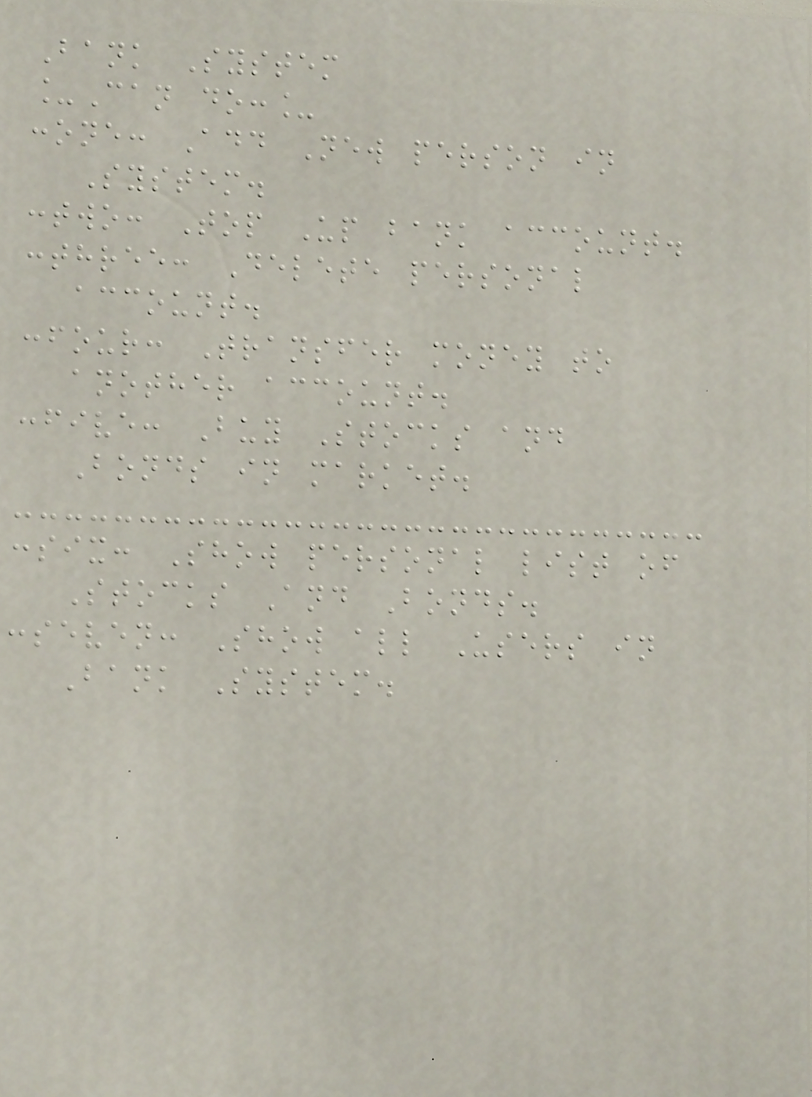Bank System
_Can do:_
:one: Add New person in
System.
:two: Top Up bank account.
:three: Delete personal
account.
:four: Transfer money to
another account.
:five: Buy Stocks and
Bonds in market.
:six: Show personal list of
Stocks And Bonds.
:seven: Show all Users in
Bank System.
